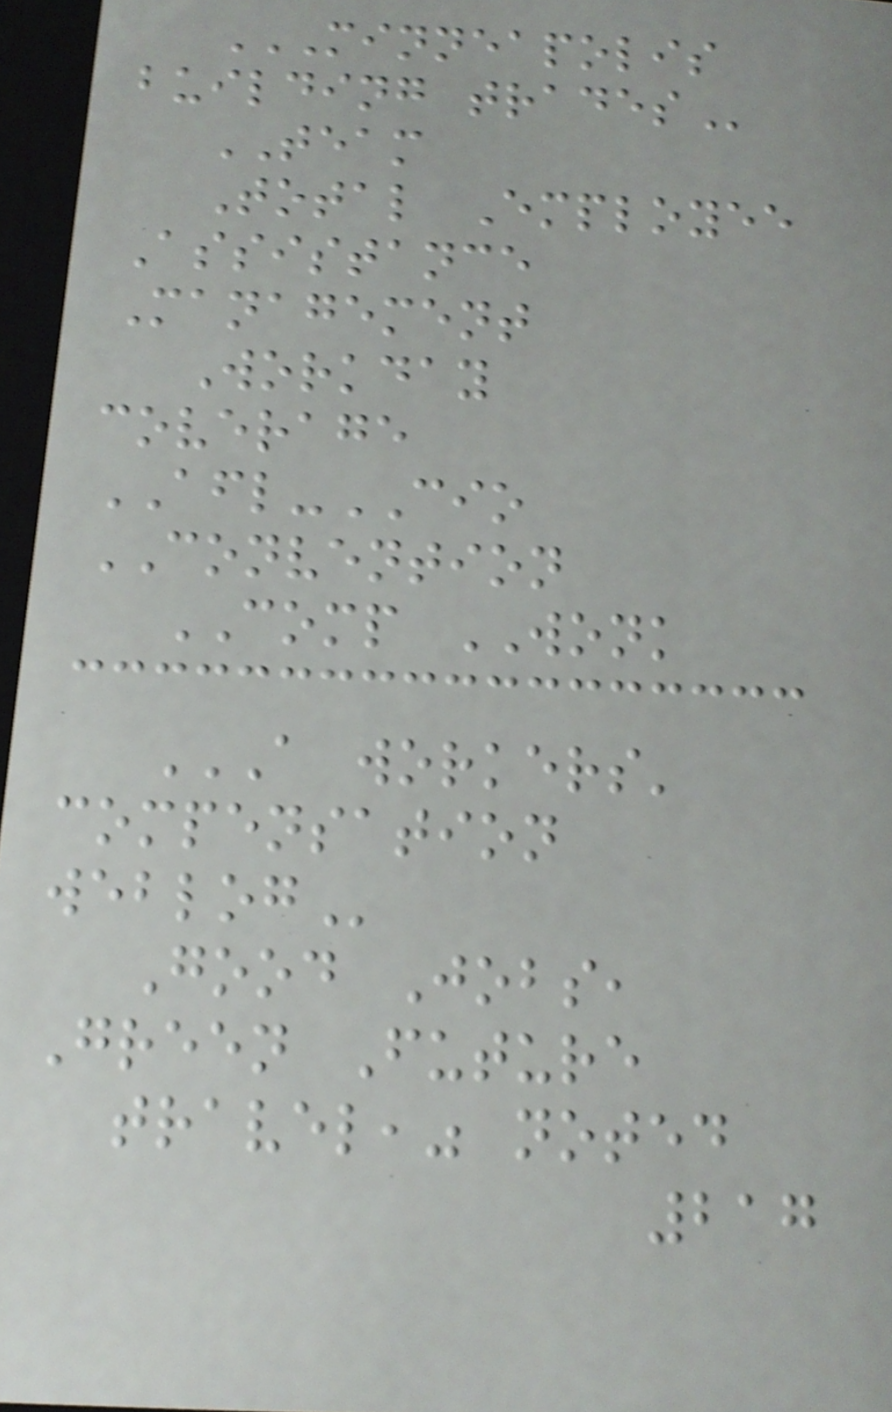MINNEAPOLIS
BUILDING TRADES
TEAM
Total Employee
Assistance
Management
Workday
coverage
AFL-CIO
CONVENTION
COMP WONK
A WORKERS'
COMPENSATION
WEBLOG
Good Jobs,
Green Future
travel," noted
217
